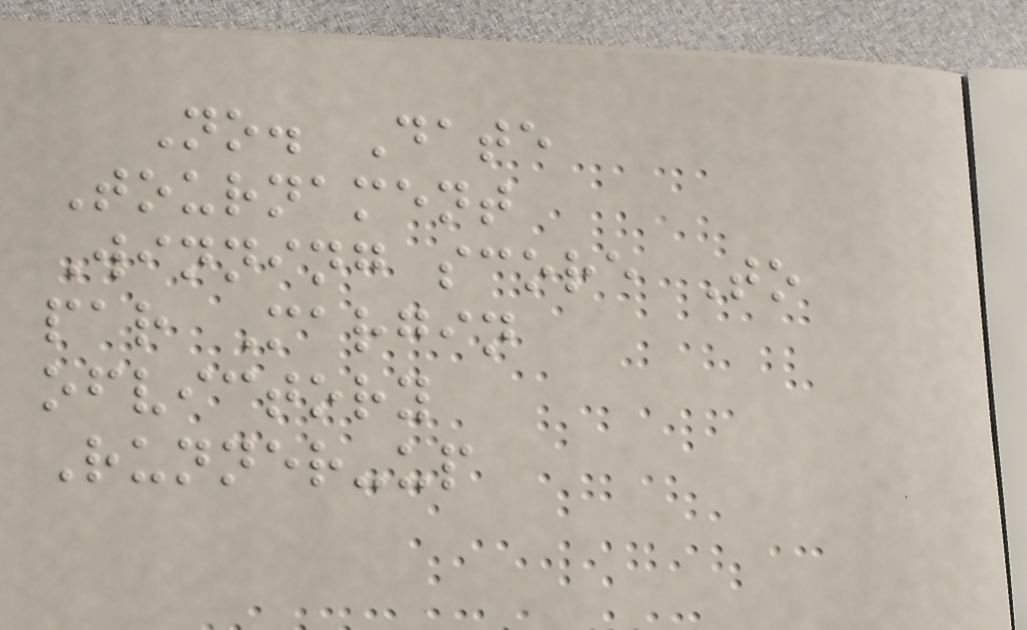No. Date
Tournament
Winning score To
par Margin
ofvictory
Runner-up
